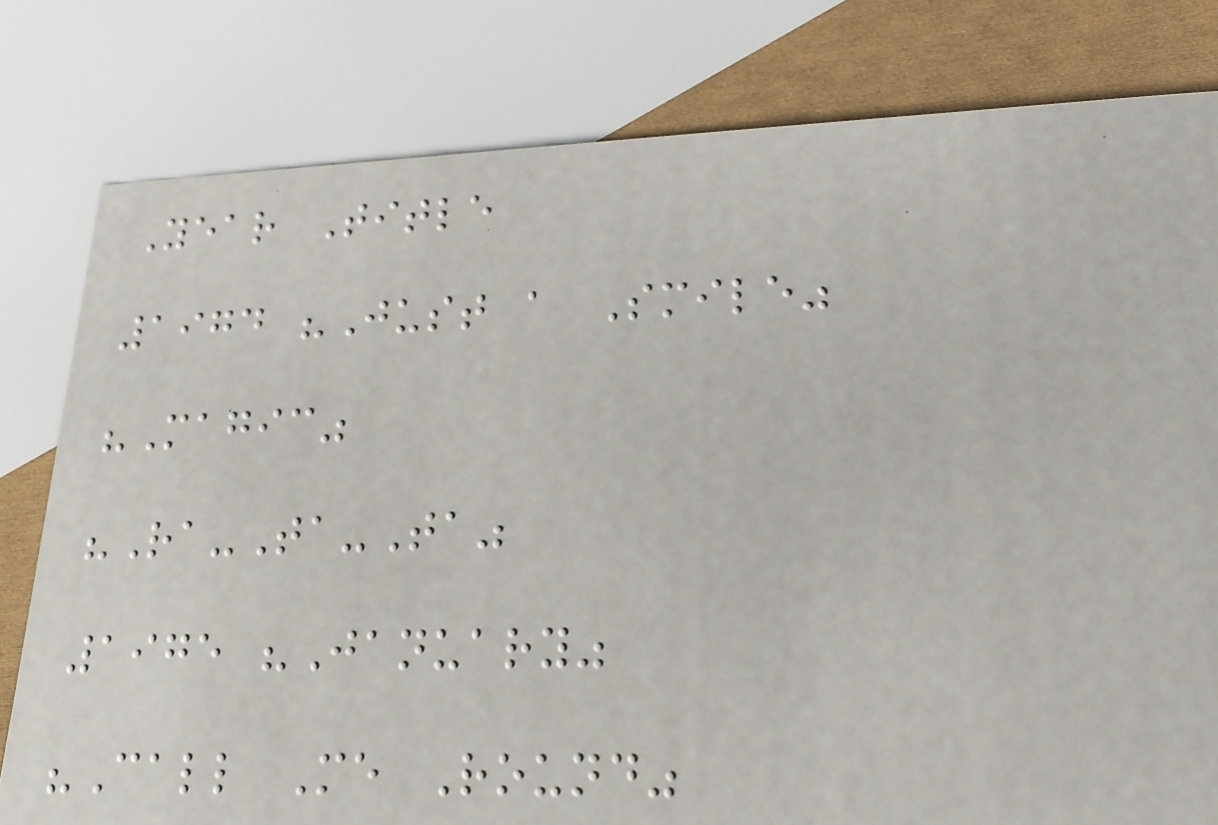Year Title
1974 "Just a Smile"
"Magic"
"Ra-Ta-Ta"
1975 "January"
"Call Me Round"
